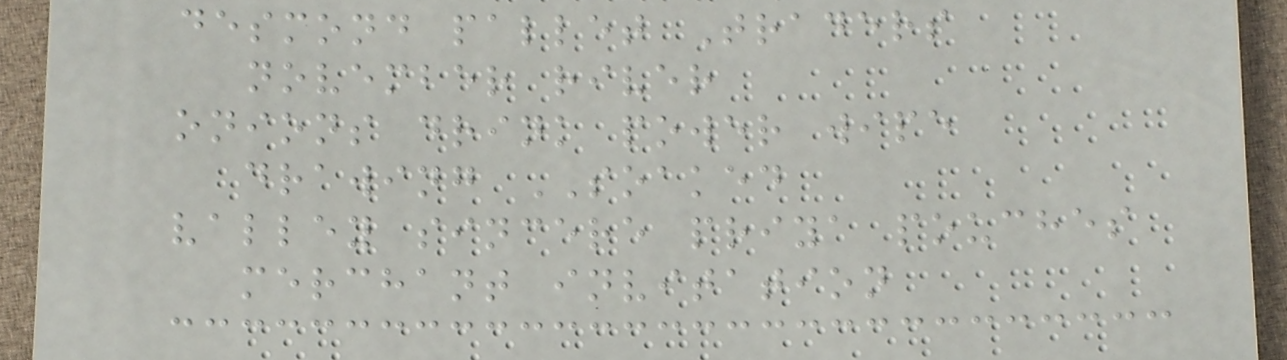desmond pallet Traders
november river
onions drink power wipe
drawing SOAKED
valley sincere priya pouches
merchant invitation
